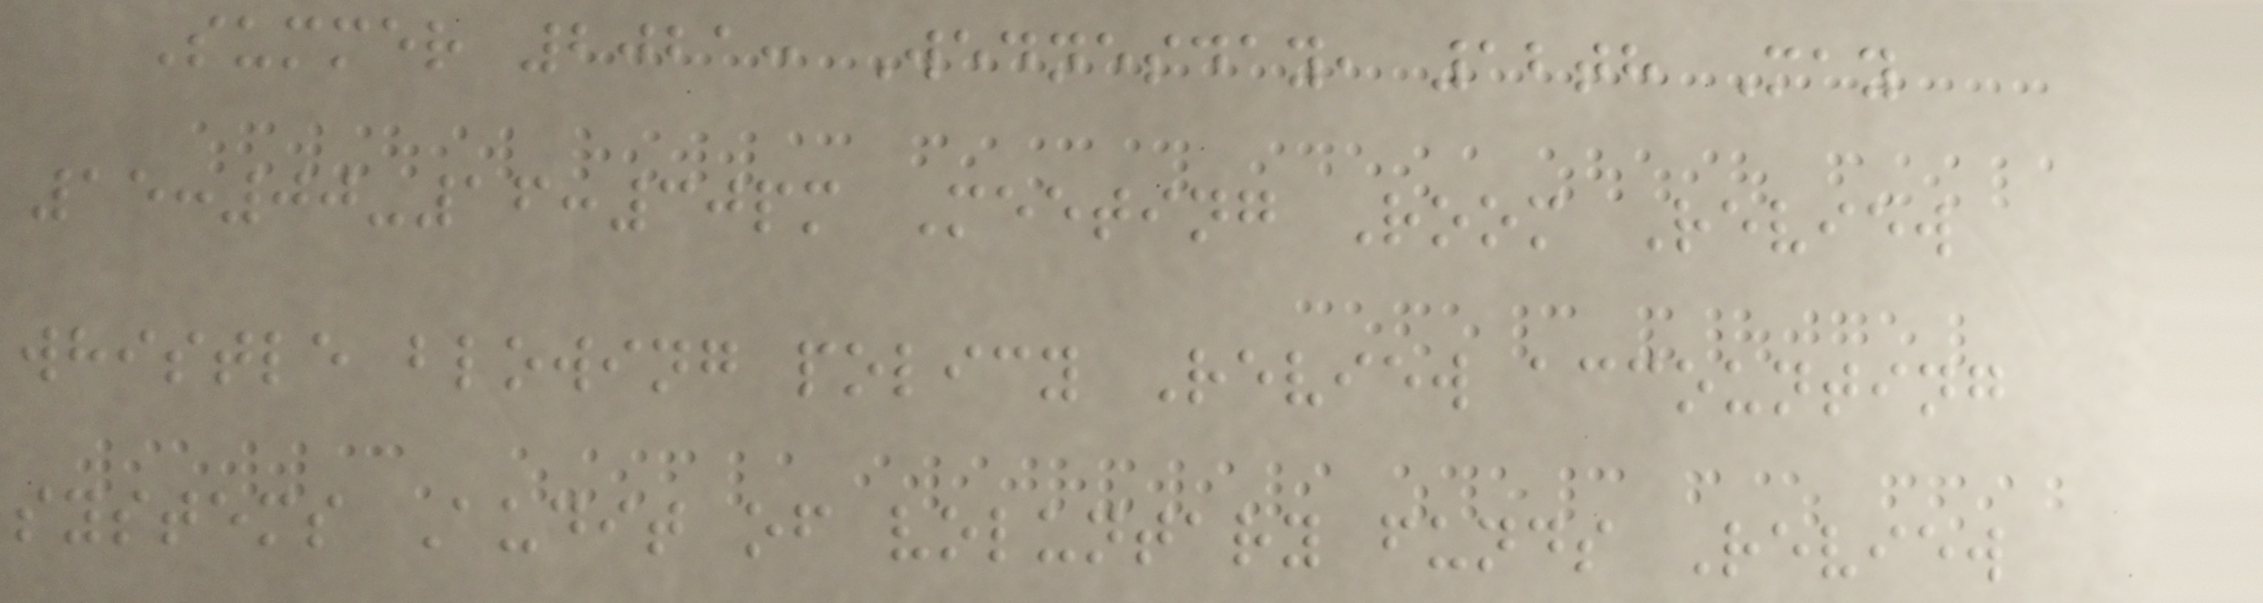Summer 2021: Wednesday, 12th May
15:00-16:30pm Meeting Room Review
whistle blowing policy Review accounting
systems Audit of voluntary funds Review
